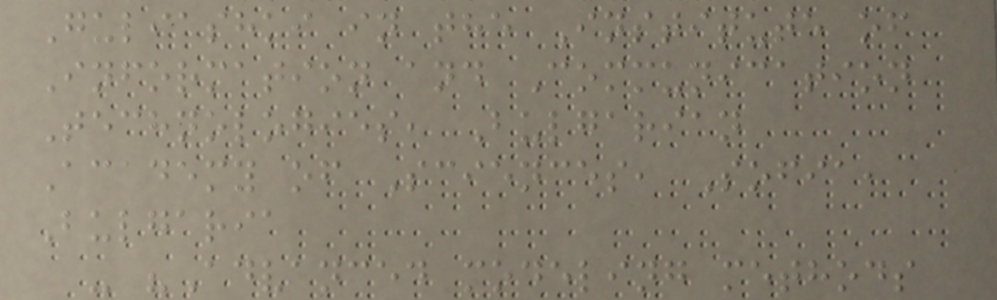Guliashki in the Institute of
Information and Communication
Technologies, Bulgarian
Academy of Sciences, Sofia,
Bulgaria
- "Advanced modeling methods
